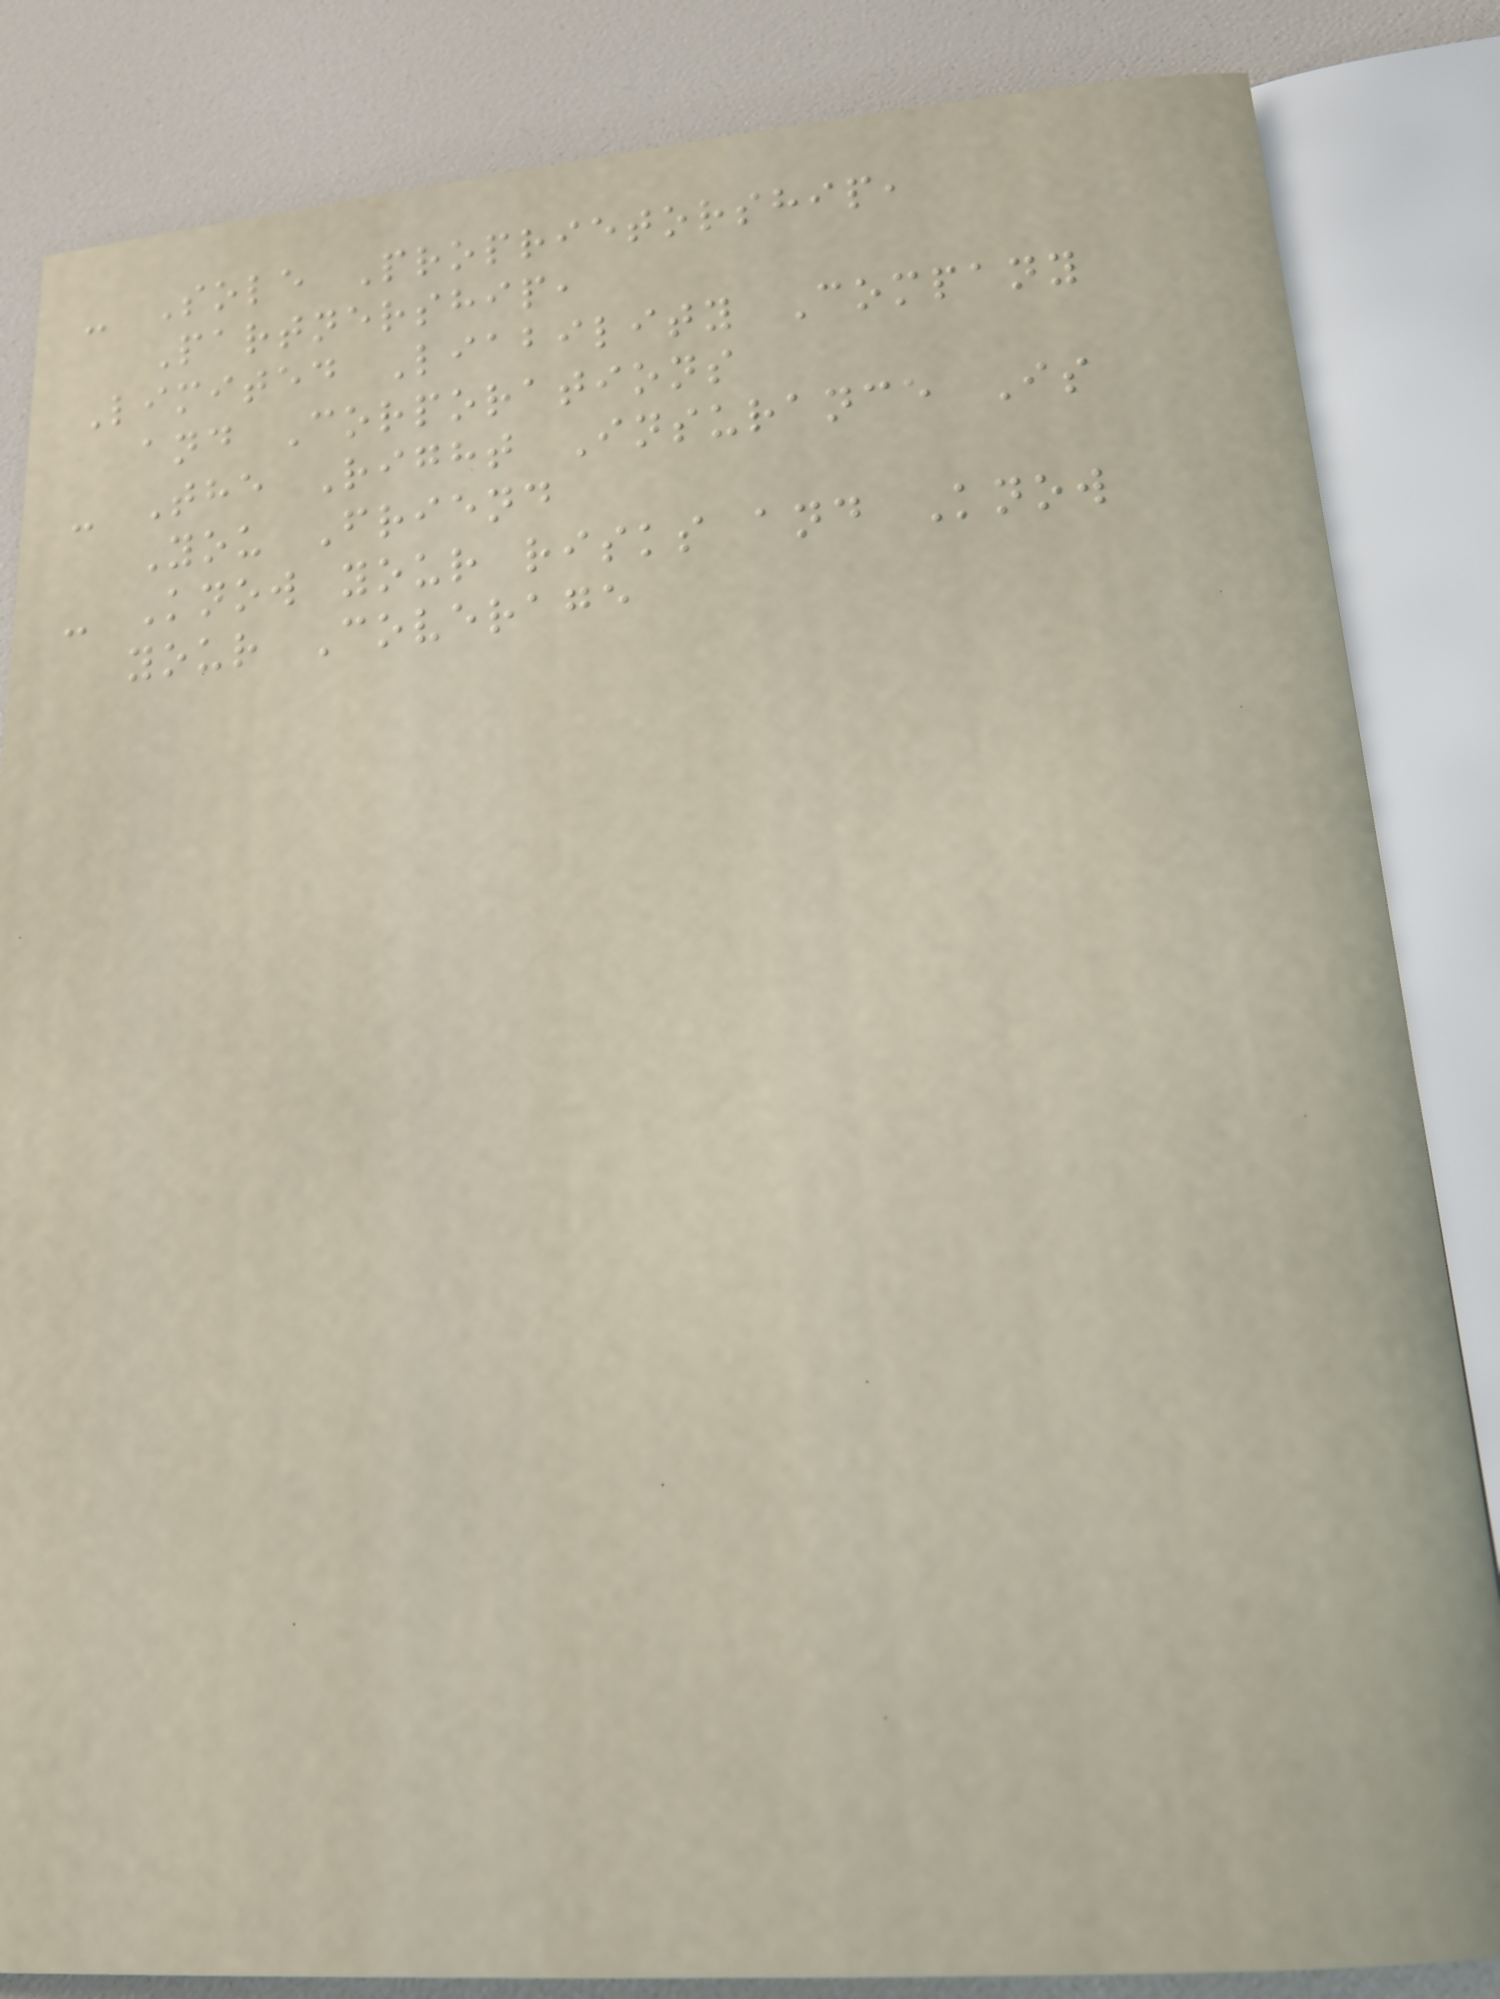- Sole Proprietorship,
Partnership,
Limited Liability Company
and Corporations
- The Right Insurance Is
You Friend
- Know your risks and Know
your Coverage
